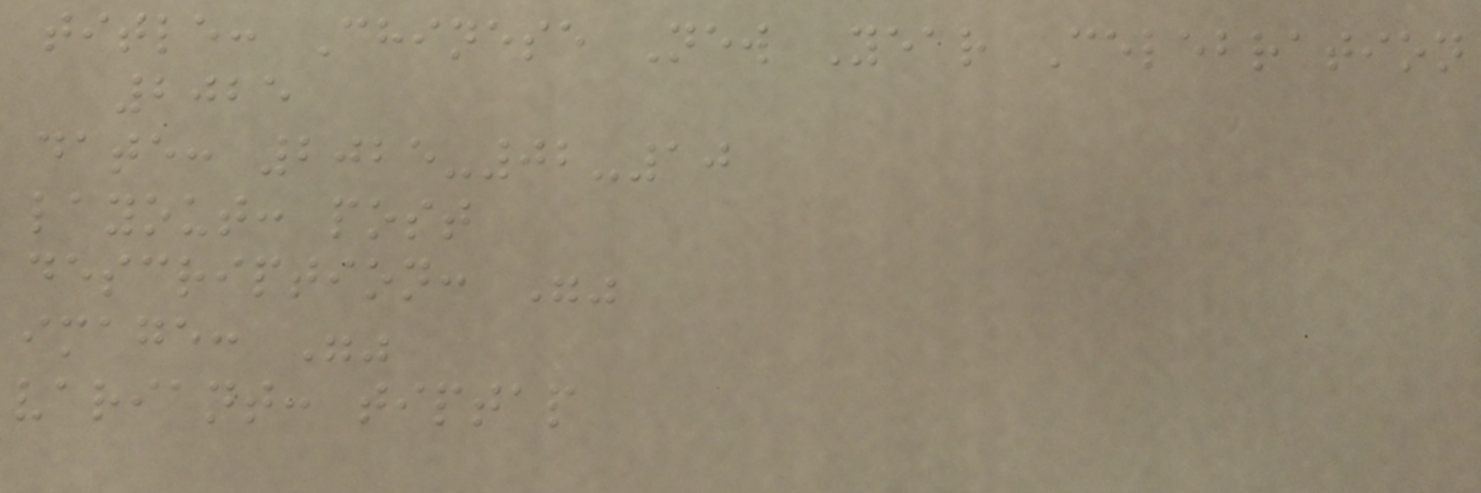title: Chinese New Year Celebration
2025
date: 2025-02-10
layout: post
description: ""
image: ""
variant: tiptap
